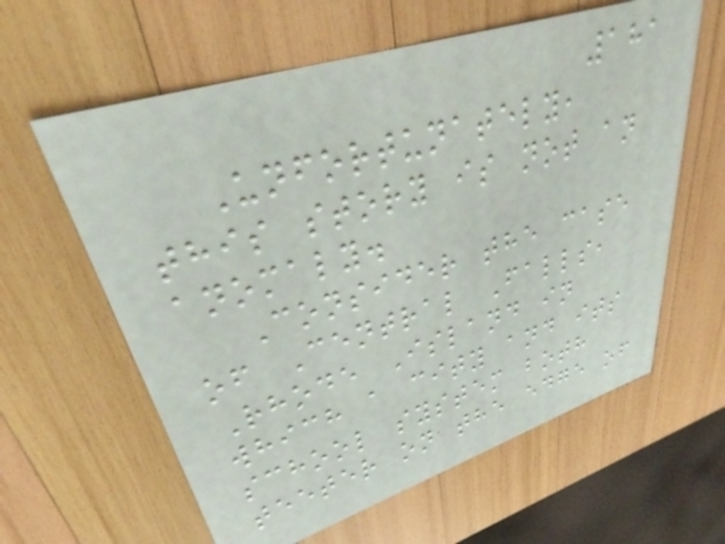181
Unfortunately,
this story is not an
anomaly.
Consider the case
of Central Falls,
Rhode Island in
which a city and its
school system both
teeter on the edge of
